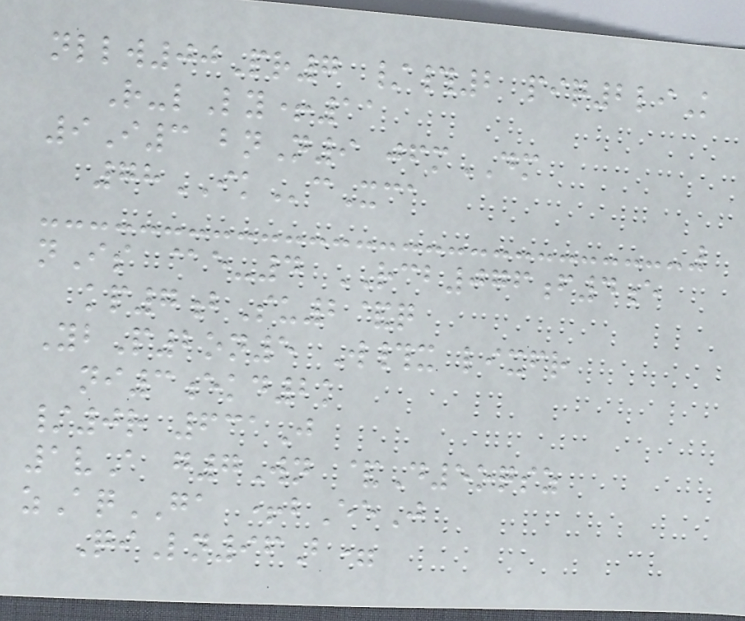nllw00Pr7 /#2 piq2liK
R-lLy+11
9I3 bnN9 jfmDM
78IKcXca
nIs @e-4 RCB076f4e
kp7bSu2&q
YbP2on5 W#x lixfr
ni3ekd2k
/0r 631J
1vA g7Wn &D5oqsz
zAqGA +bEeJ
QiLn96B=
